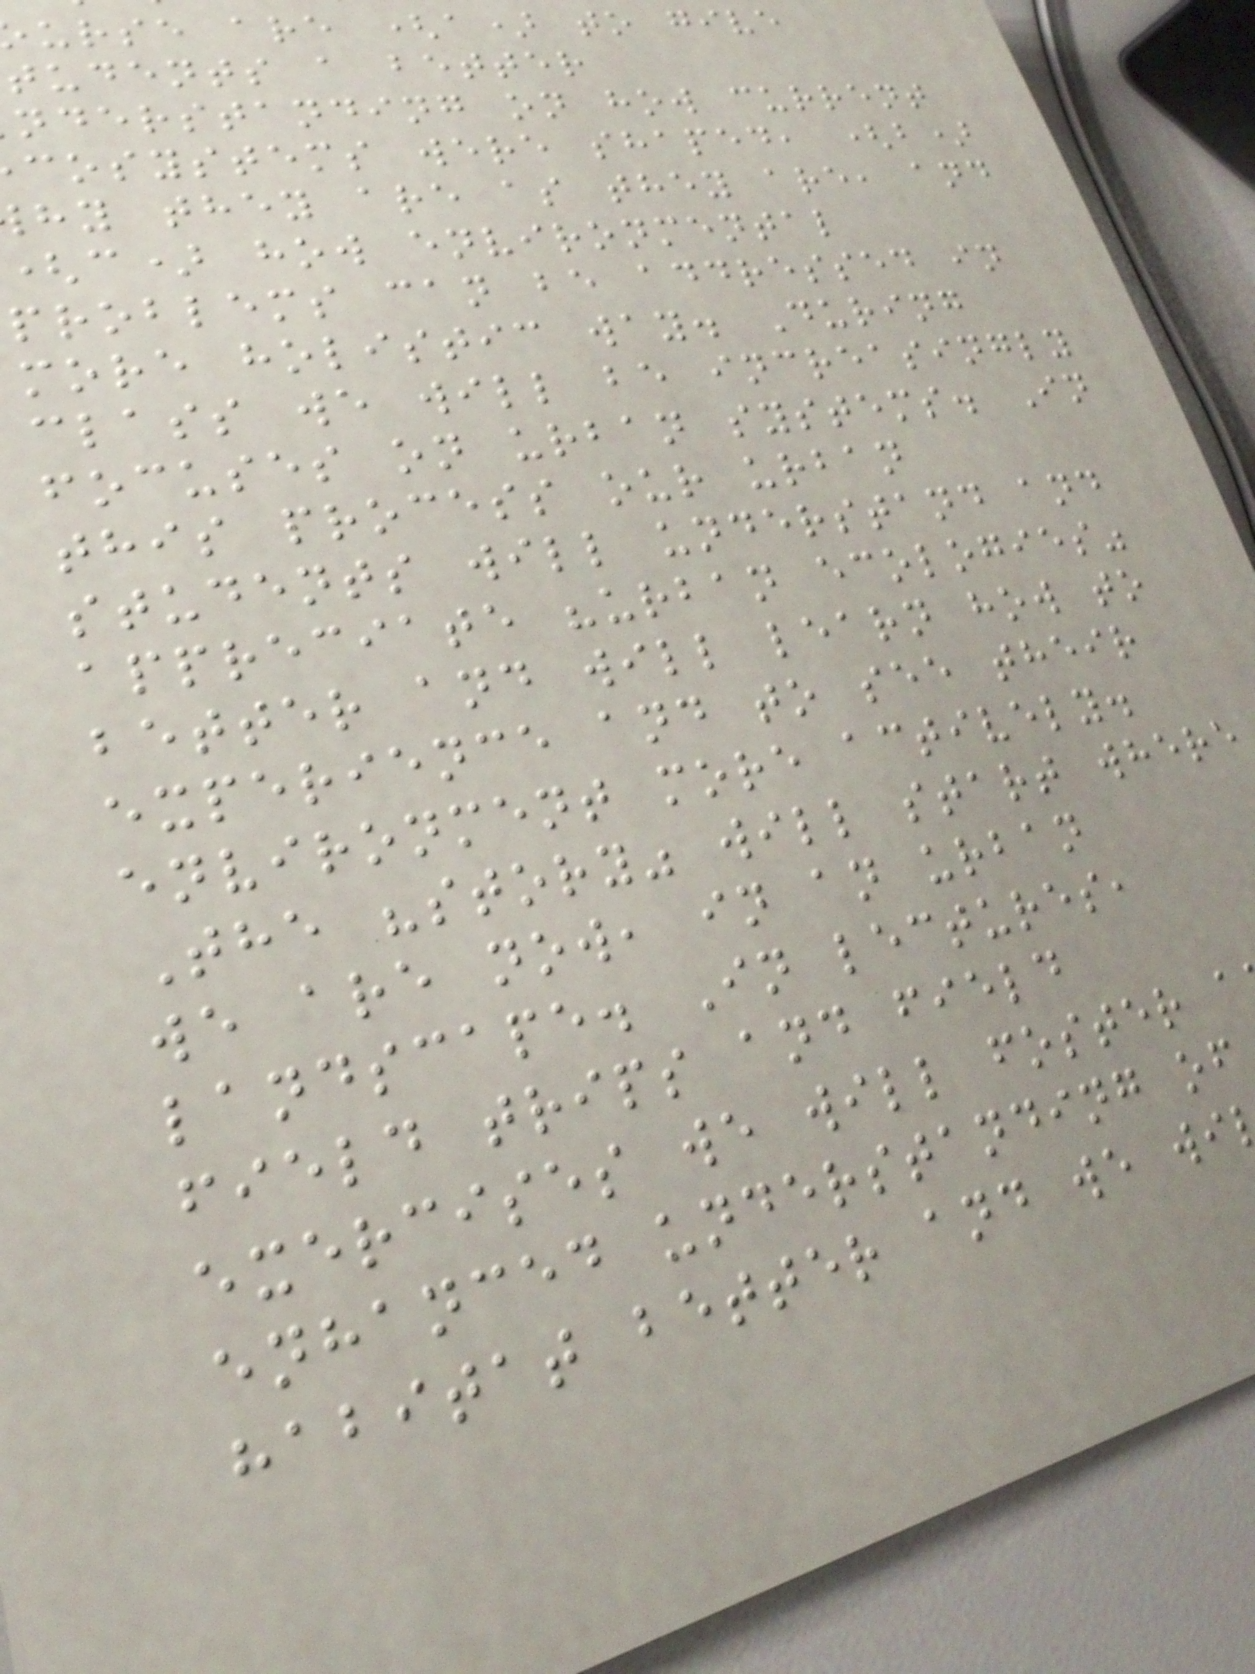urse are (a) to give
tudents a better
nderstanding on how current
cosystems were shaped, (b)
hy they are as they are, and
c) how environmental
problems can be addressed in
more holistic way. During
class we will be increasingly
focuses on urban systems. In
this process our urban
students will understand and
appreciate "urban ecologies"
better and will learn how to
experience and to see their
environment more actively.
The "story" will start where
we are now, in an urban
landscape. In lectures,
field trips and field
exercises we will foster a
enhanced understanding of
habitat better and we wi
